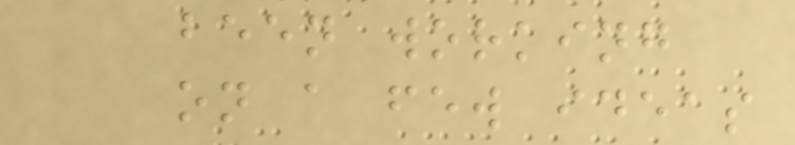been working
on a few ideas
